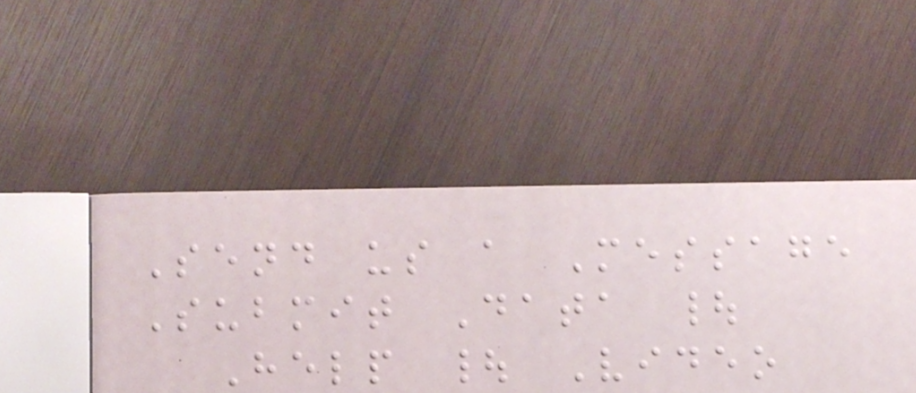Send us a Message
Submit Data |
Help | Video
